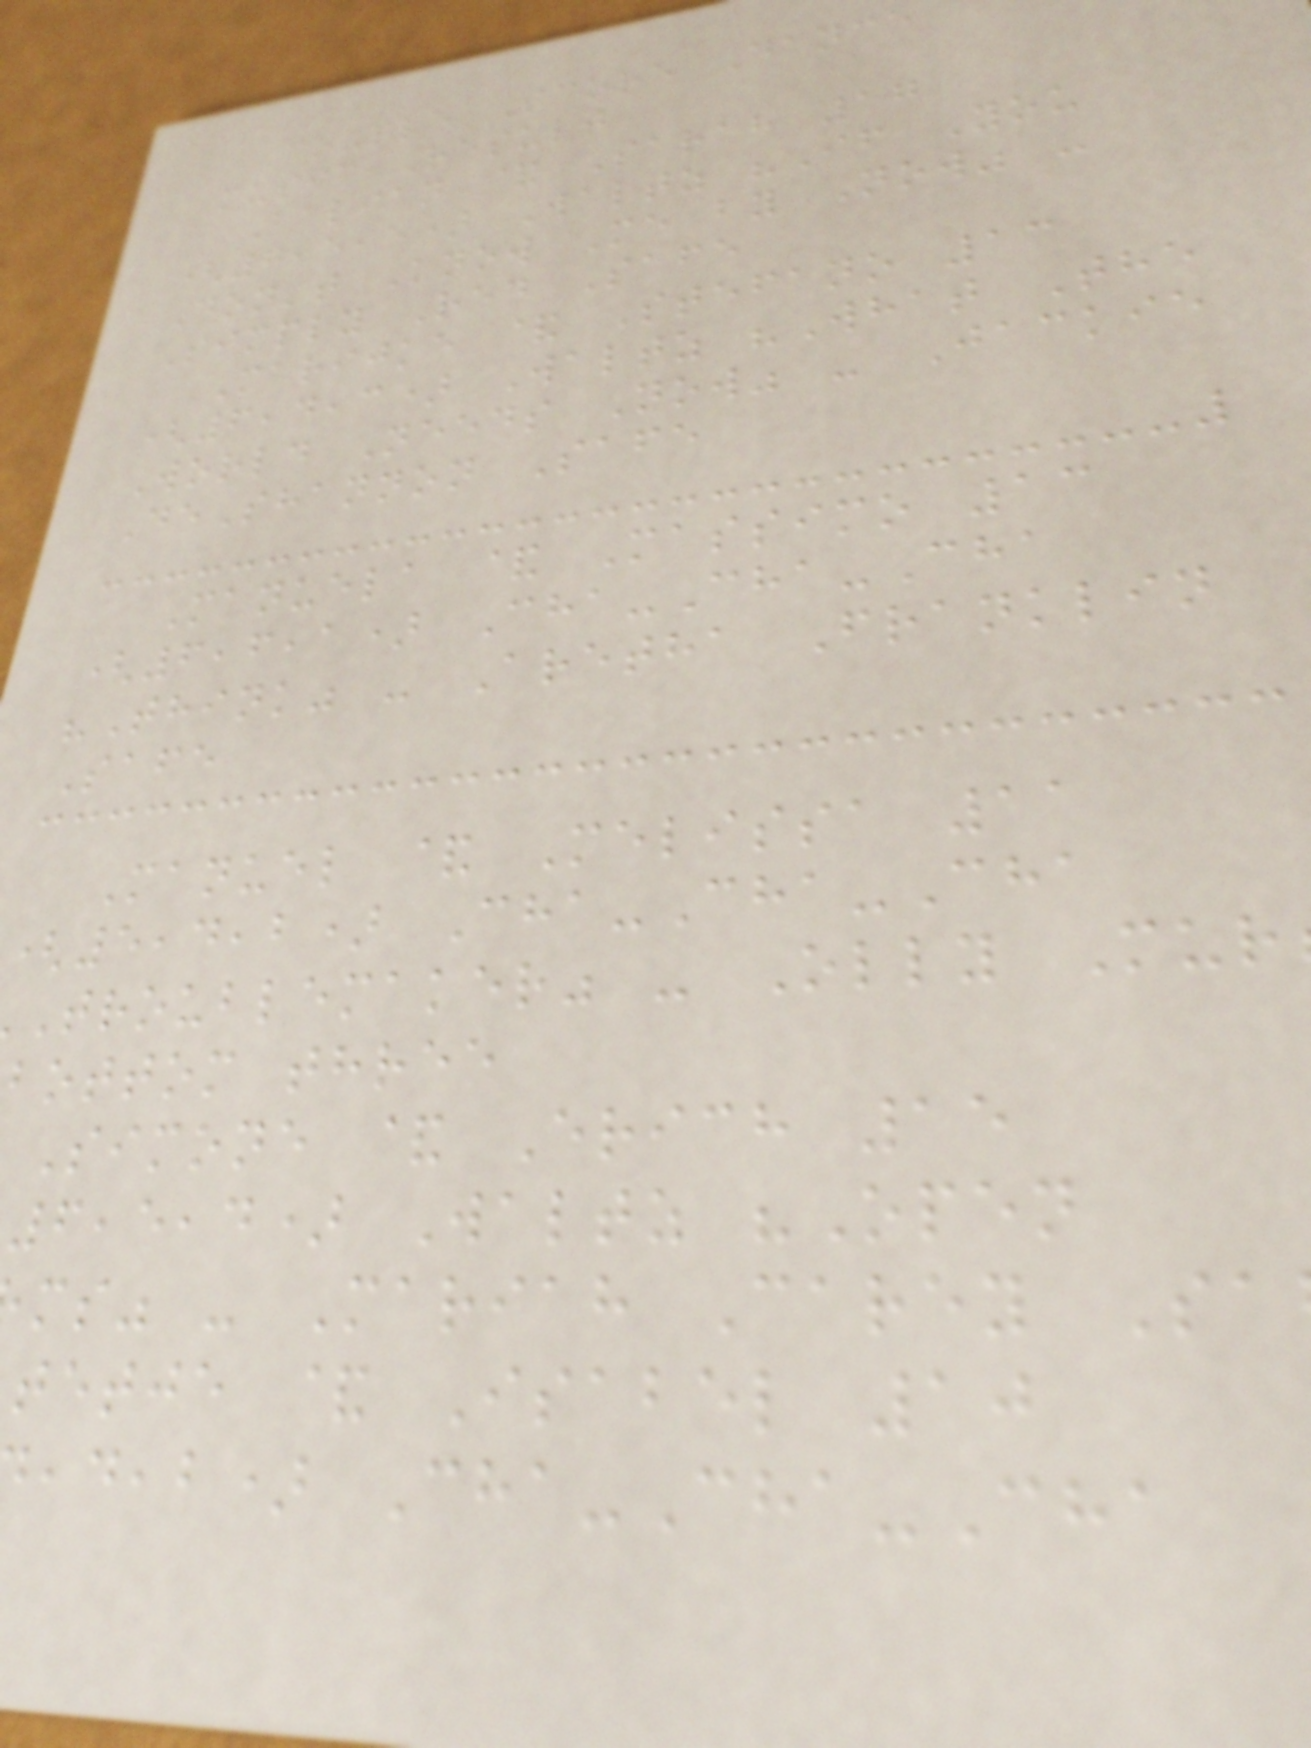Couple Score Dance
Music Result
Balian & Sarah 17
(7,5,5) Waltz "If You
Don't Know Me by Now" -
Simply Red Safe
Marijke & Stefano 13
(6,4,3) Waltz "What The
World Needs Now" - Jackie
DeShannon Safe
Manuela & Massimo 13
(6,6,1) Cha-Cha-Cha
"Think" - Aretha Franklin
Safe
Manuel & Melissa 11
(5,4,2) Cha-Cha-Cha
Troublemaker" - Olly Mur
bottom three
Simone & Erich 15
6,5,4) Waltz "Open
ms" - Mariah Carey Sa
tetje & Isabel 10
,b) Cha-Cha-Cha
